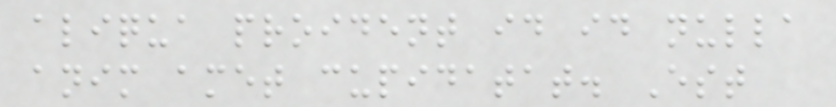aliqua proident id id nulla
anim amet cupidatat. Est
